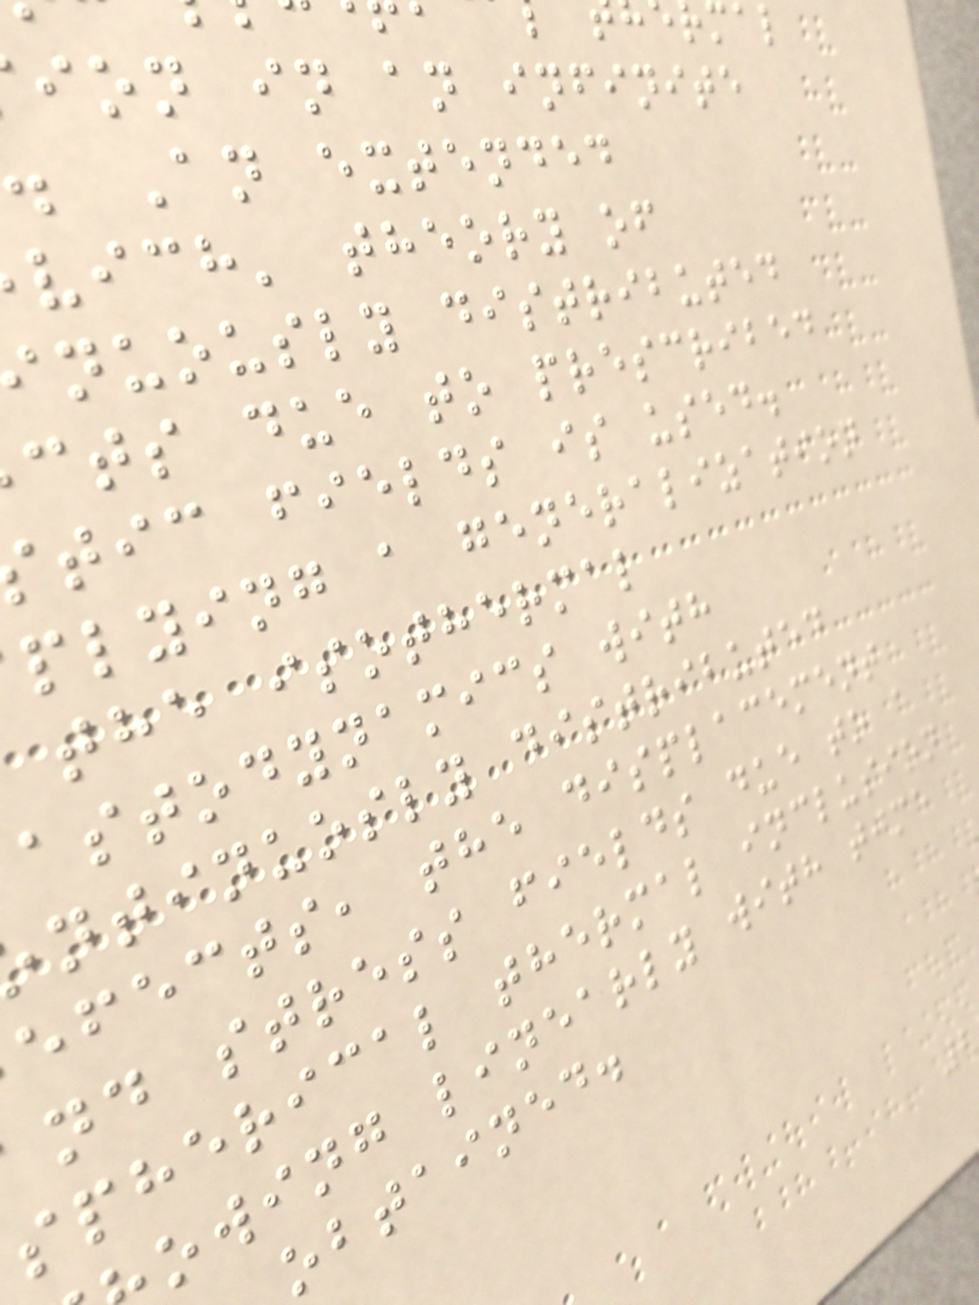ion in an infinite
An extended
vich' theory of
nuously distributed
cts due to prescribed
tic fields is used.
plying a generalization
the isothermal
astodynamics with
ntinuosly distributed
efects, the displacement
nd stress fields due to a
spherical thermal inclusion
owing linearly with time
obtained.
